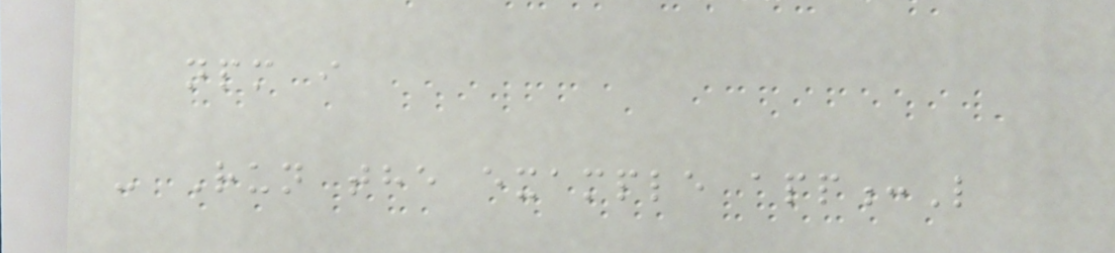npm i
- Run the example app:L
